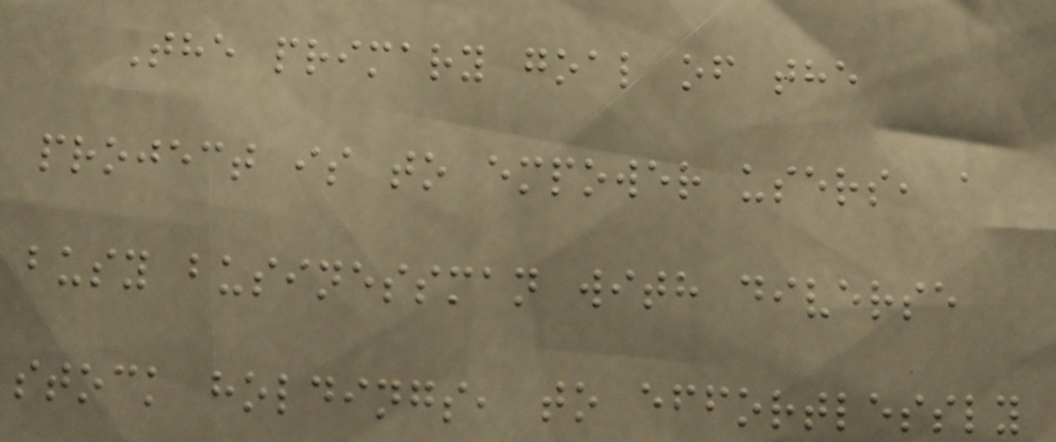The primary goal of the
project is to empower users, a
busy businessman with diverse
stock holdings, to effortlessly
